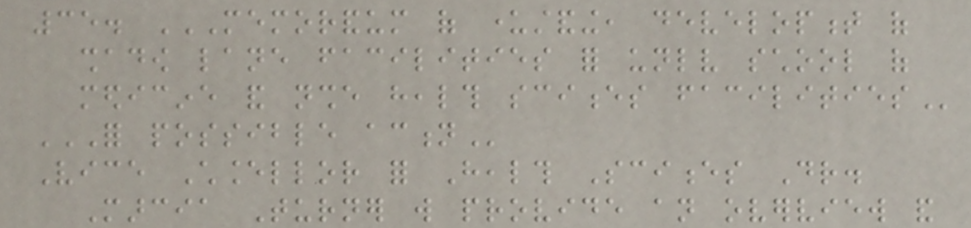35. MEMORANDUM OF UNDERSTANDING, DEVELOPMENT OF
SHADOW LANE FACILITIES FOR UNLV SCHOOL OF
MEDICINE AND NSHE HEALTH SCIENCES FACILITIES
FOR POSSIBLE ACTION
Vice Chancellor for Health Sciences Dr.
Marcia Turner will provide an overview and
